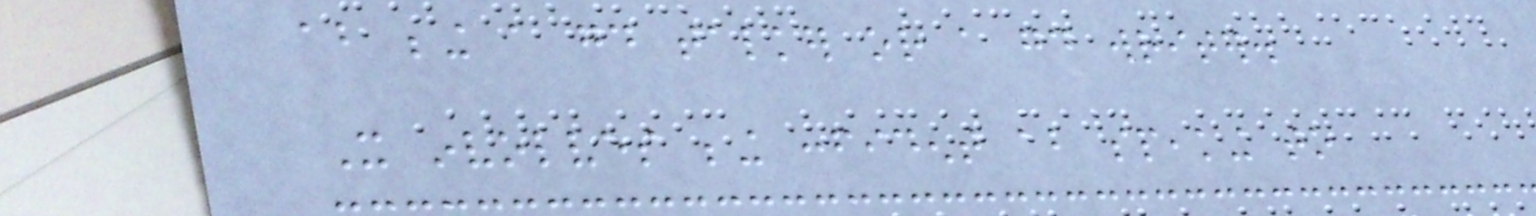about being a good talker or a good writer.
It involves being confident about speaking to
